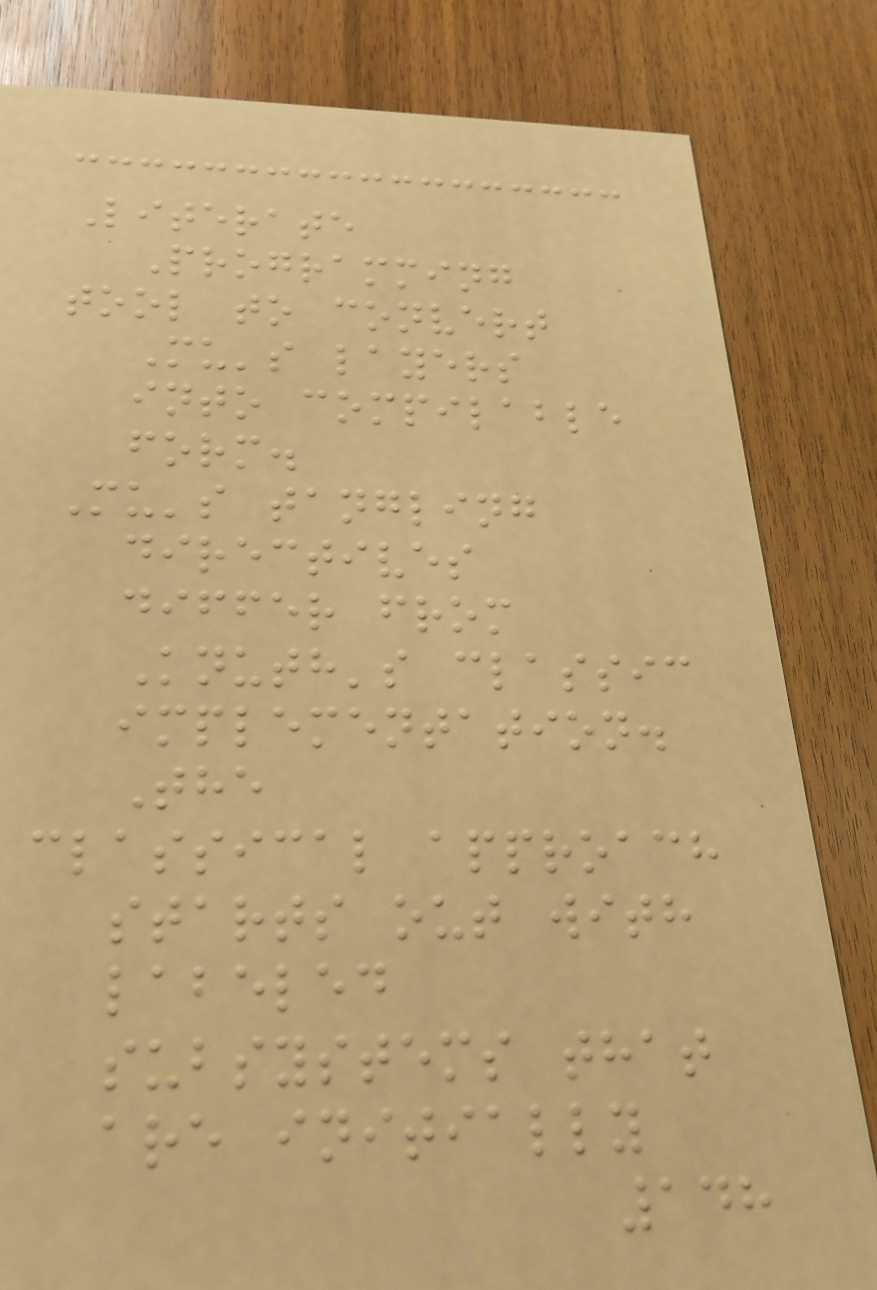Literate
Programming
tool to convert
Mu's layers
into compilable
form.
Mu's tangling
directives
differ from
Knuth's classic
implementation.
The
classical approach
starts out with
labeled
subsystems that
are initially
148
